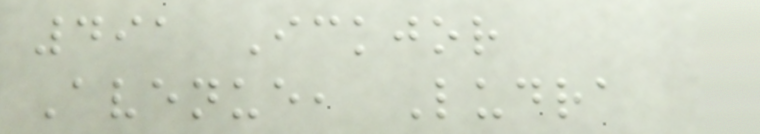491 Ickjor
Avenue, Ludra
